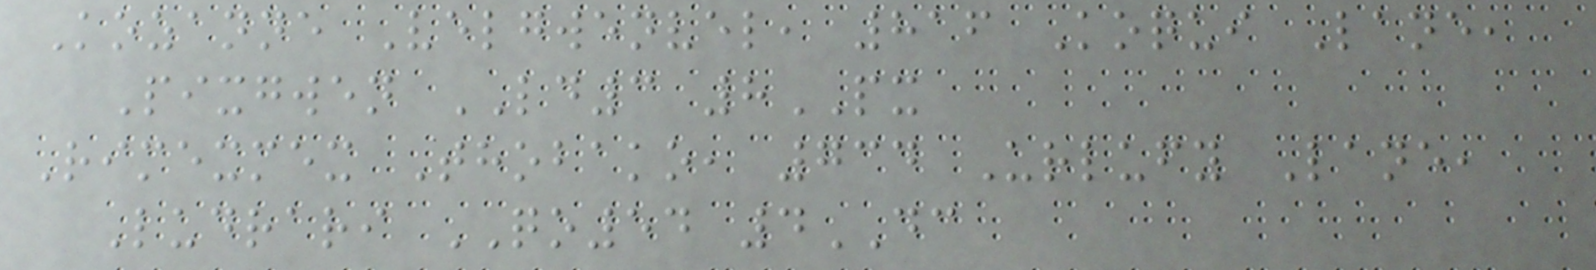Kozanne Velgwenvel, 816 Koqui Lane,
Pixgwen LD3 8PX
Rimexmex Thobako, 734 Urlufy Lane,
Ludrari QO54 4DC
